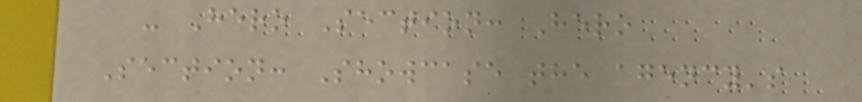- Hero Section: Hero
Section: Showcase the agency's
